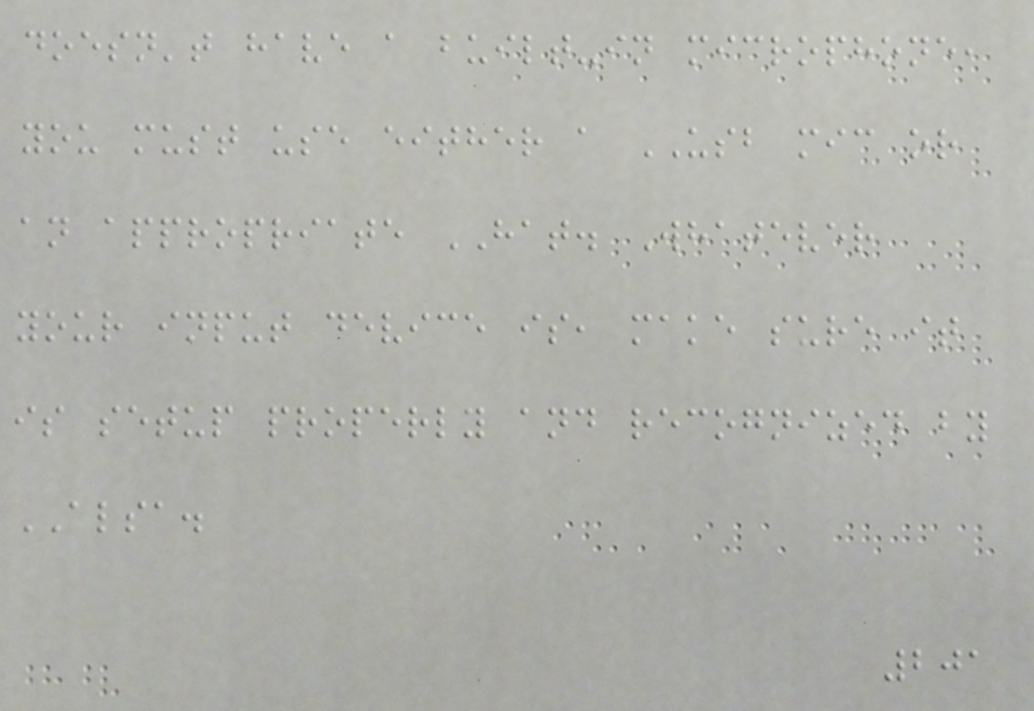doesn't have a built-in microphone,
you must use either a USB mic or
an appropriate HAT. Whatever
your input device is, make sure it
is setup properly and recognized by
ALSA.
201
